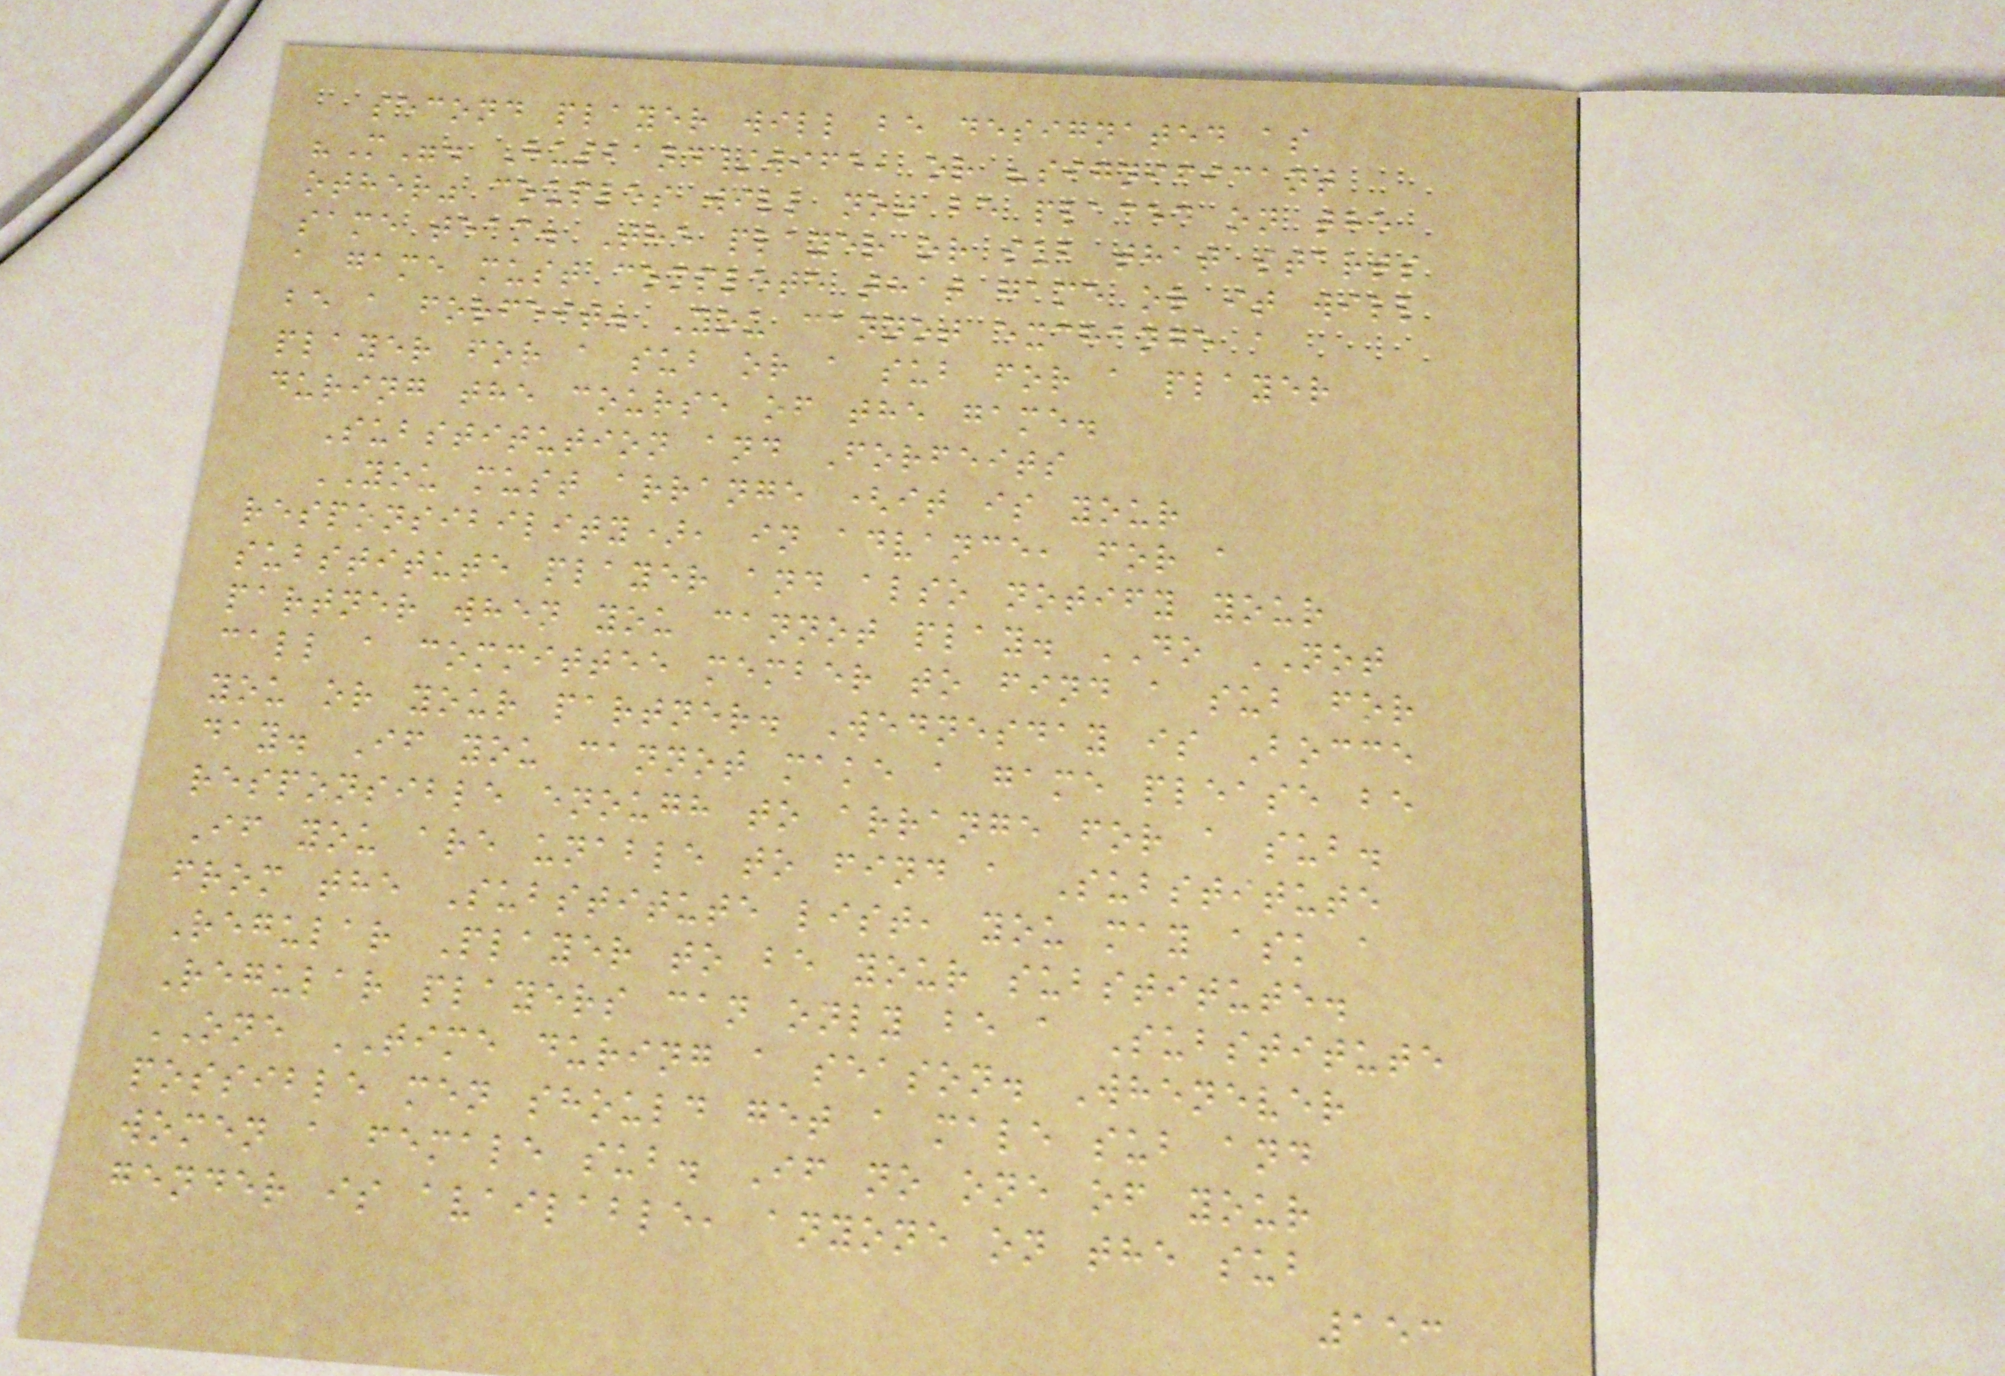second player will be designated as
"M". Husband/wife, or "significant
other" couples will not be placed on the
same team. The player or sub that starts
a game must complete that game or it will
be a forfeit. You cannot exchange a
player for a sub or a sub for a player
during the course of the game.
Substitution and Forfeits
YOU must arrange (it is your
responsibility), in advance, for a
substitute player and also notify your
partner when you cannot play. DO NOT
call a committee member to find a sub for
you or your partner. Wednesday is Bocce
day. If you cannot make a game please be
responsible enough to arrange for a sub.
If you are unable to find a Substitute
from the Substitute list, you may ask a
Regular Player to be your substitute.
Regular players can only be a Substitute
ONE TIME during a season. Whenever
possible men should get a male sub and
women a female sub. If no one of your
gender is available, anyone on the sub
153
